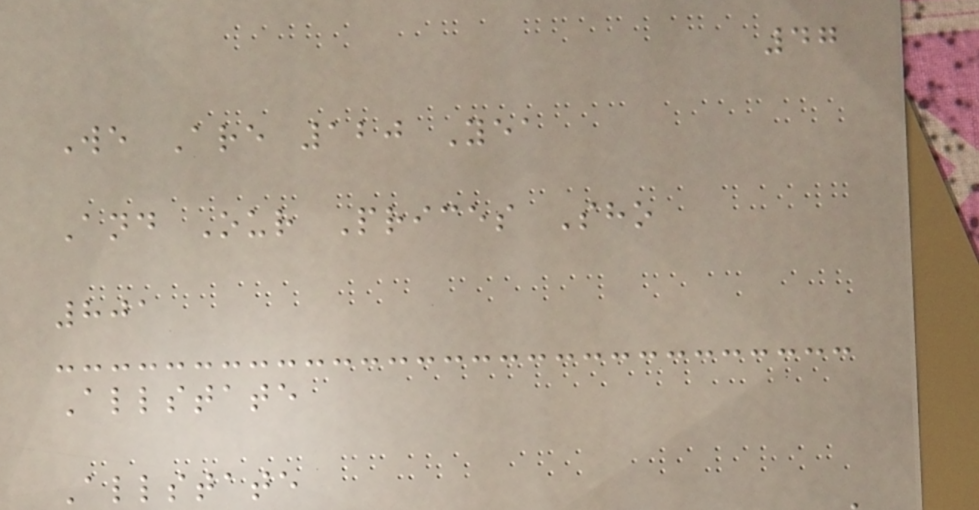47
We Are 120 Yea
And Our Prices Sho
801
Allstate
Allstate
